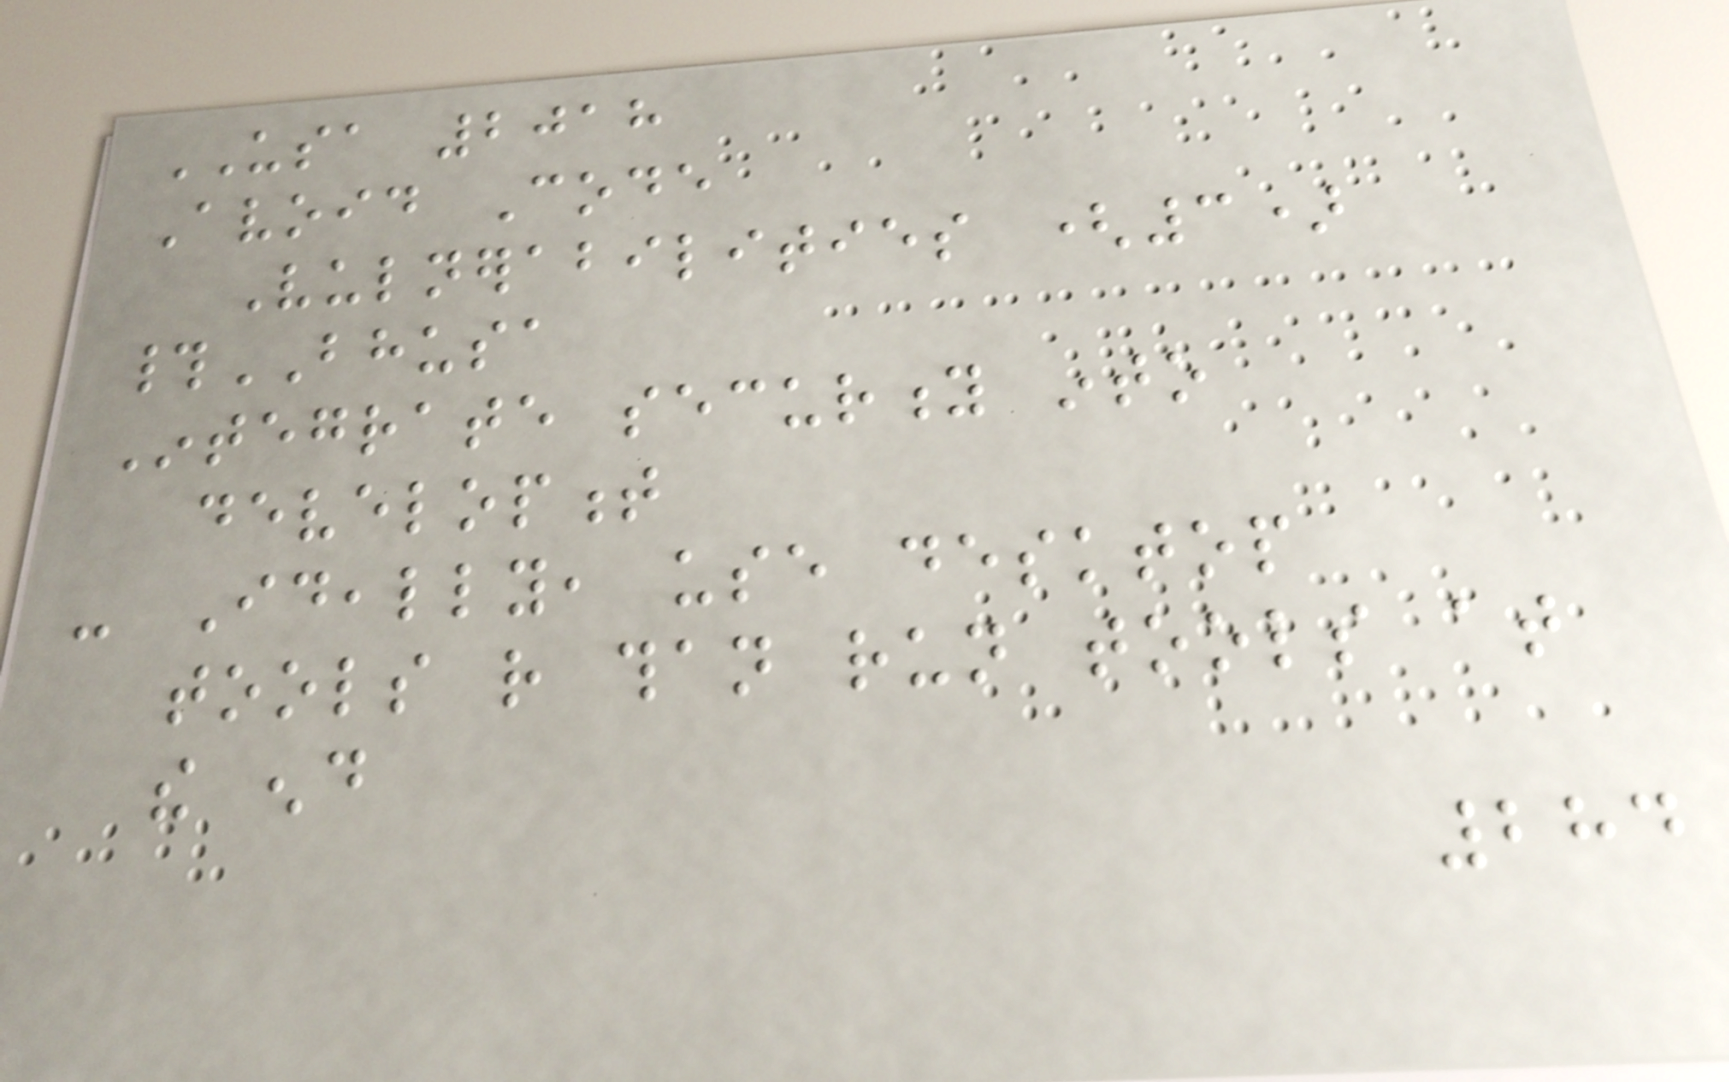USA 2018
Avoid Code
Vulnerabilities (3)
#BHUSA
Integrate security into
development
- Ideally, use desktop
tools rather than run tools at
the end
284
